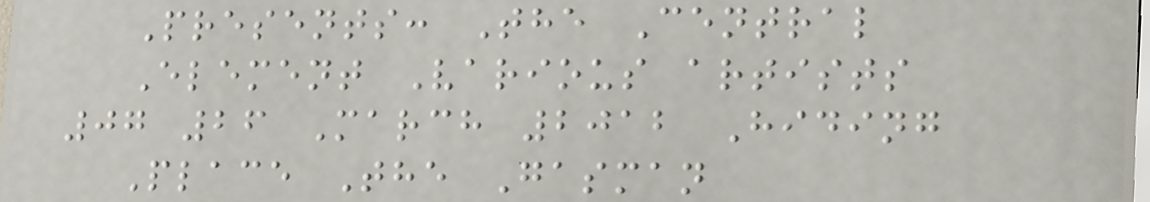Presents: The Central
Element Various artists
07 26 March 2012 Hiding
Place The Gasman
